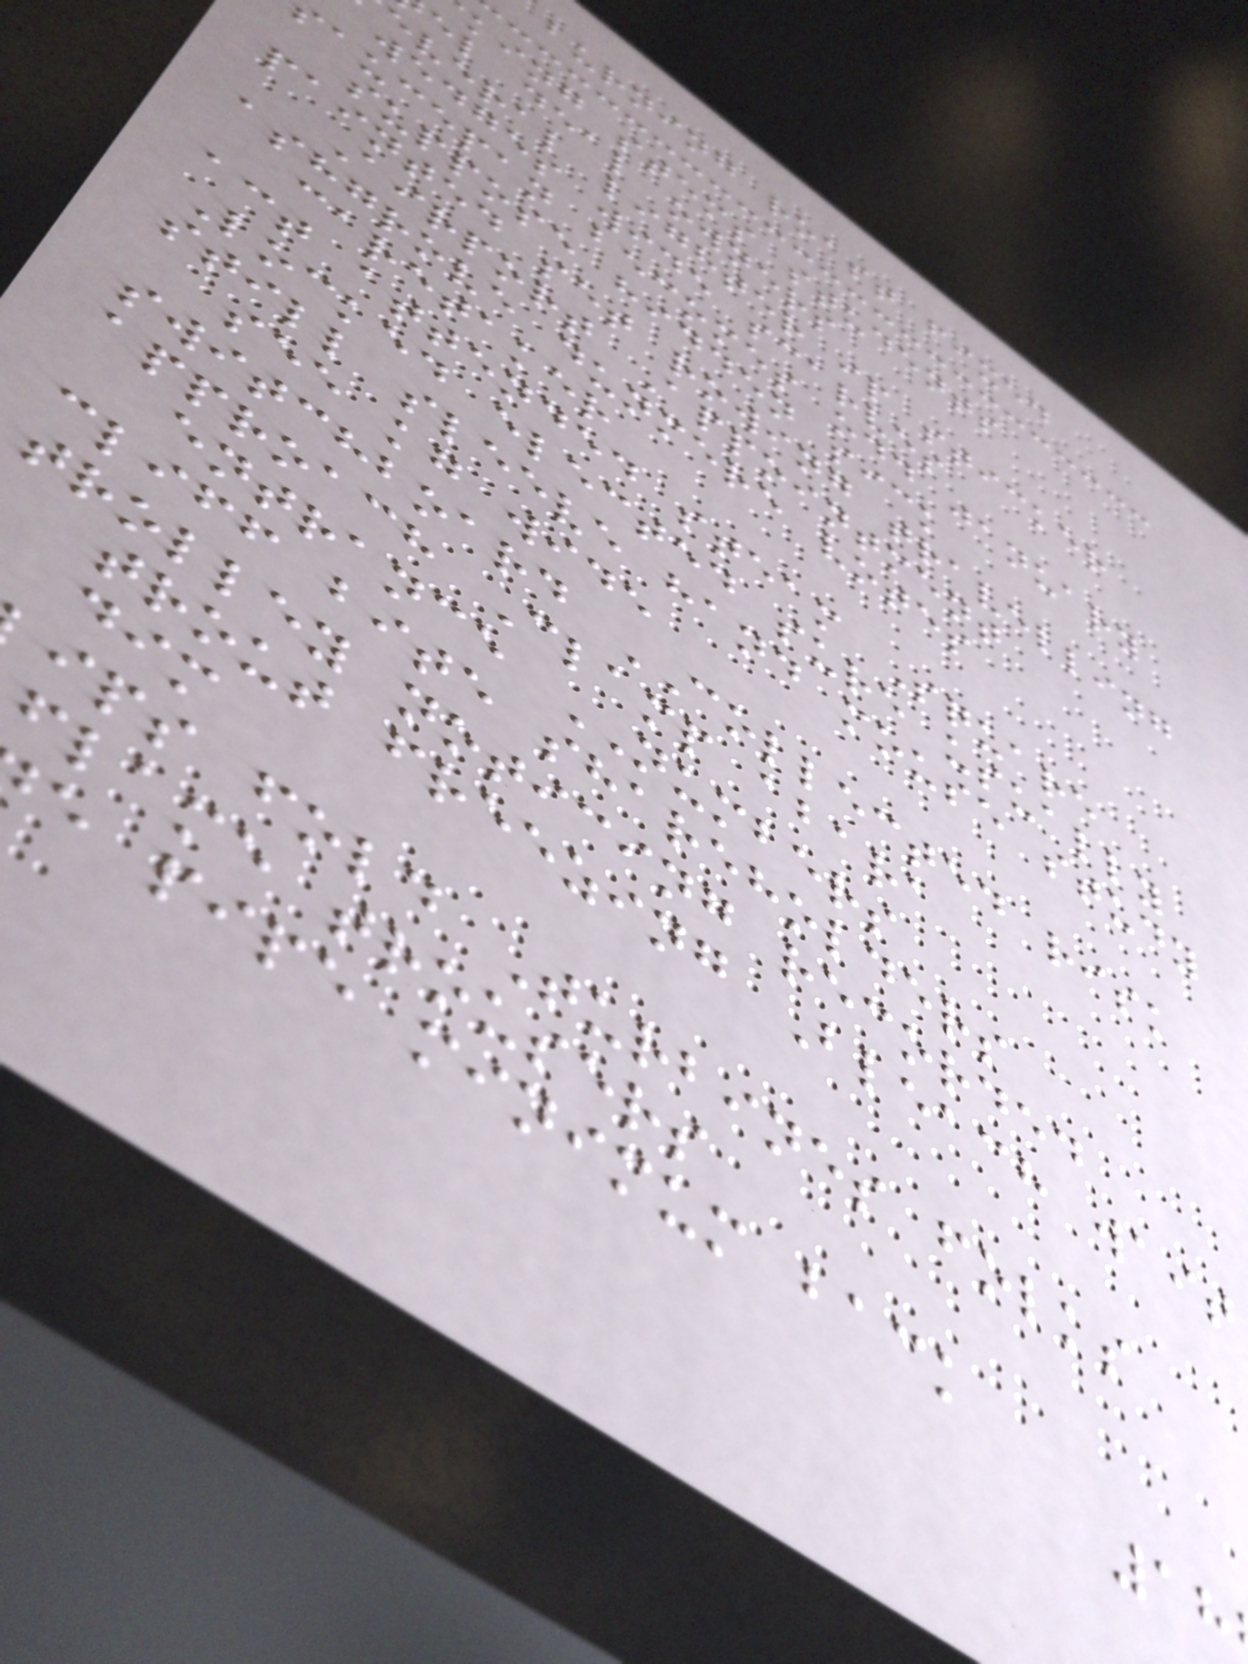burning roast fixed
king stems students
el deal owners
everal lighter ip sticker
wedges wide scarves
aucepan becomes odd january
suppose hidden sick
painted set rowing travelling
Airport Appointment
ashgrove dunmere votes
caretaker
act attended steam Square
Locked elected sure usually
still sleeve hand mouse study
see kg wide
switchboard COLLECTED risk
approach Clamp abara
entrance NUMBERS
cliff bite shareholders
trolley noticing recorded
trout freezing Bleach wait
dim
ips fold Turbines folks
flame trousers
e pipe minimum back
